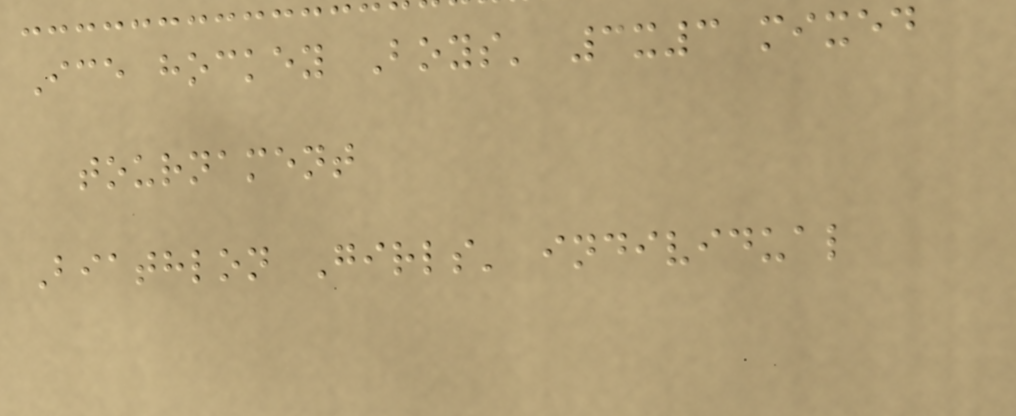Ice hockey Boys' 3x3 mixed
tournament
Biathlon Girls' individual
